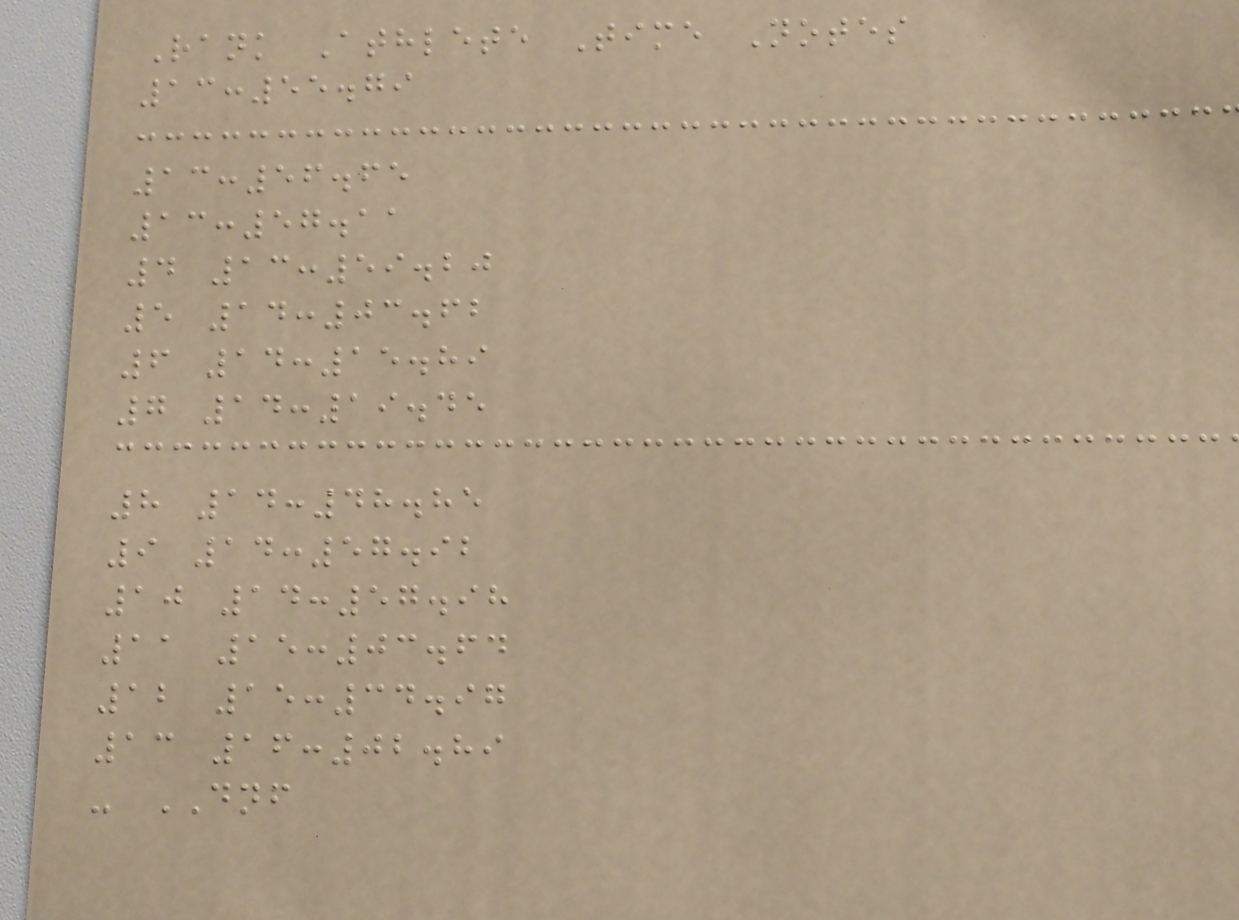Rank Athlete Time Notes
13:55.79
13:56.65
13:57.11
4 13:59.20
5 14:03.62
6 14:15.89
7 14:19.45
8 14:48.85
9 14:57.92
10 14:57.98
11 15:03.64
12 15:34.97
13 16:02.89
- DNF
